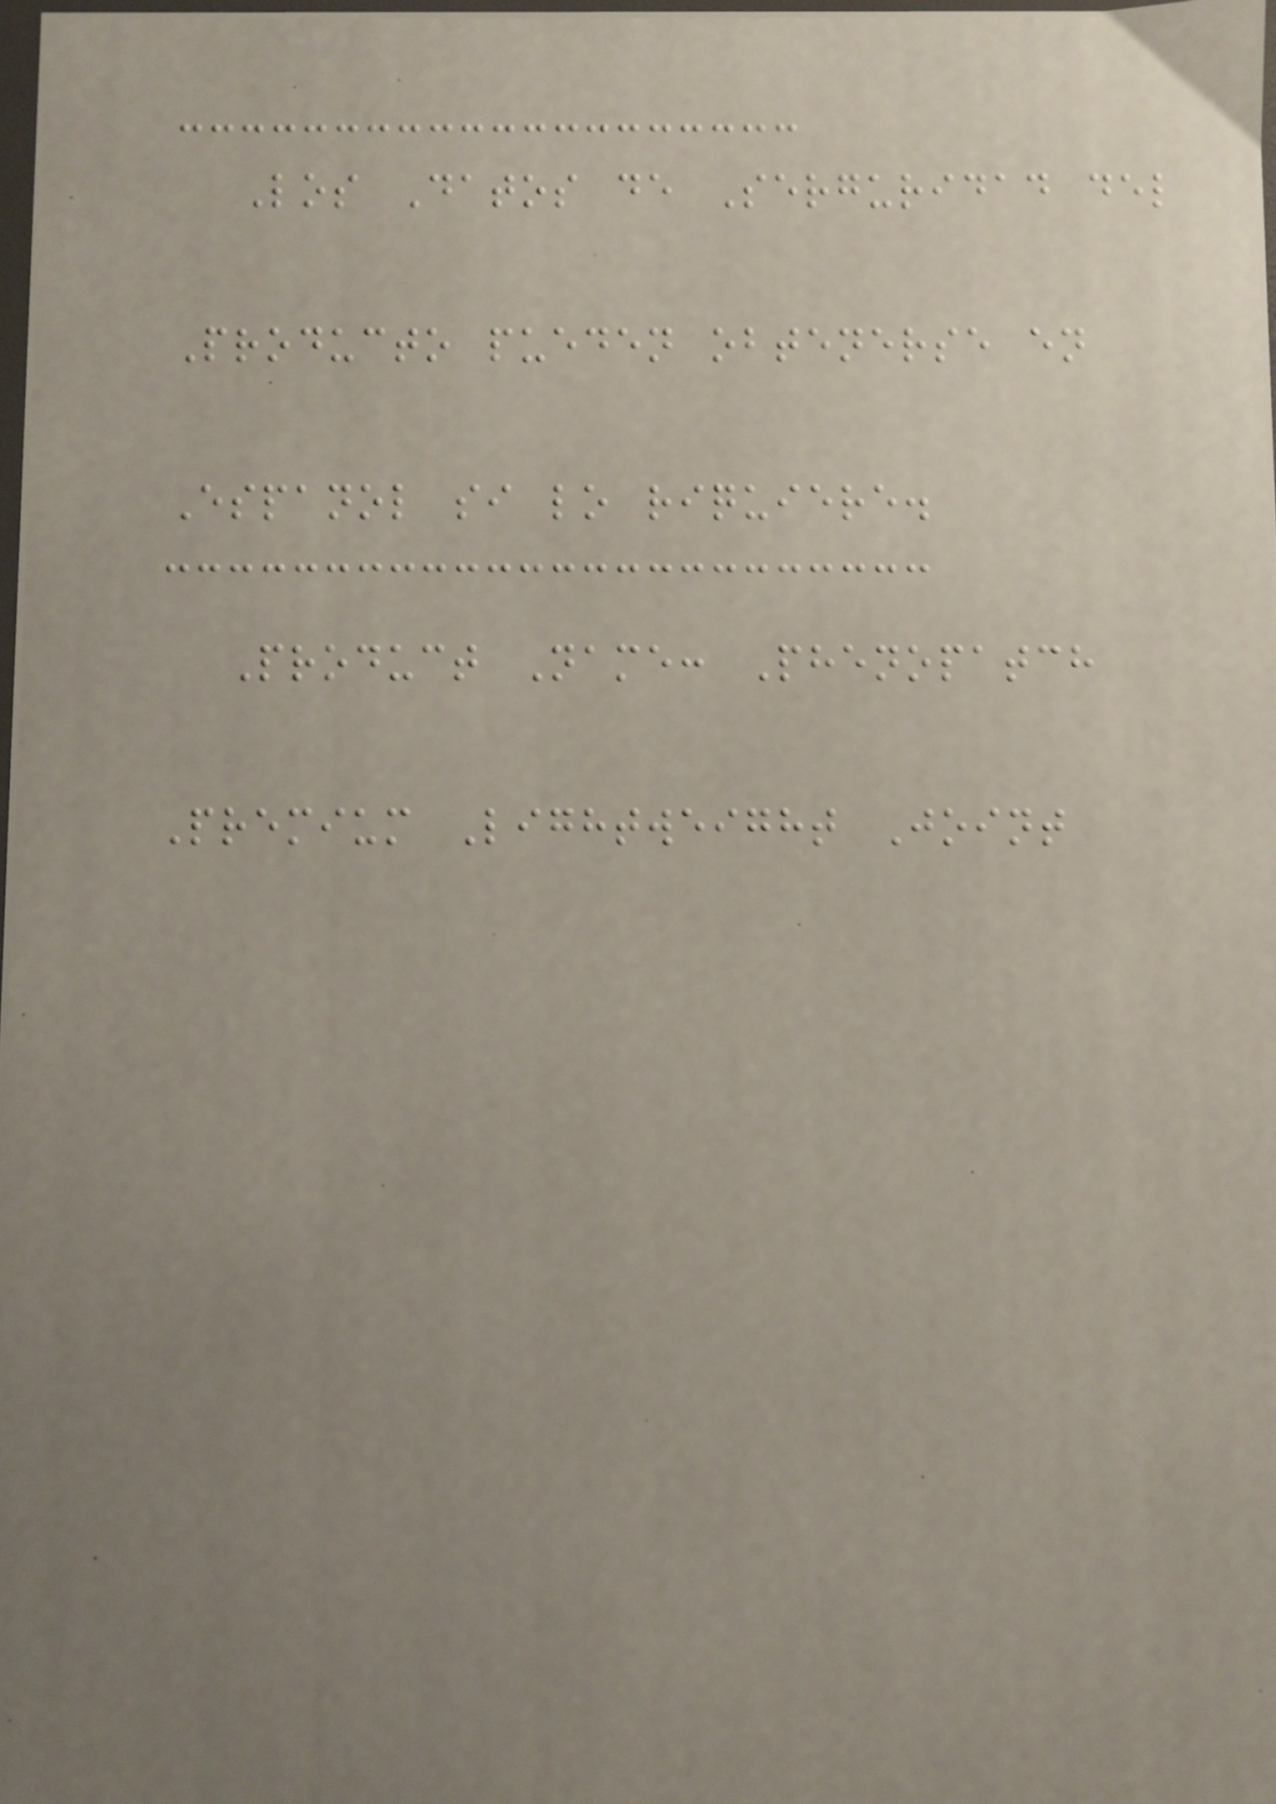Los Datos de Serguridad del
Producto pueden obtenerse en
Espanol si lo riquiere.
Product Name: Phenopatch
Premium Lightweight Joint
